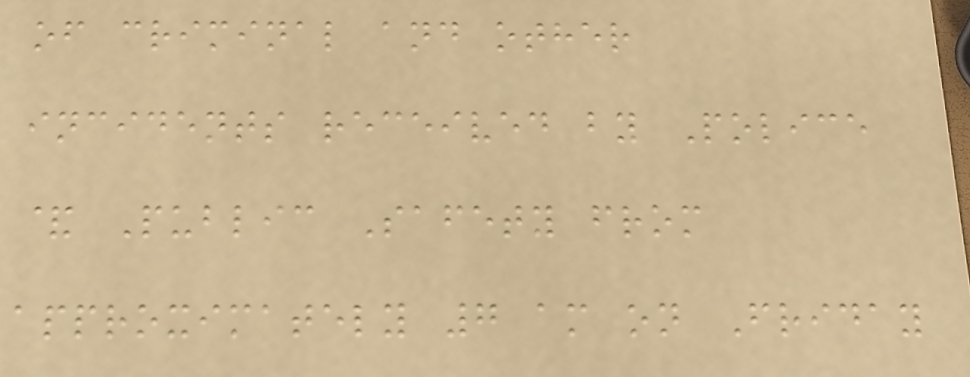of criminal and other
incidents received by Police
& Public Safety from
approximately 7 am on Friday
